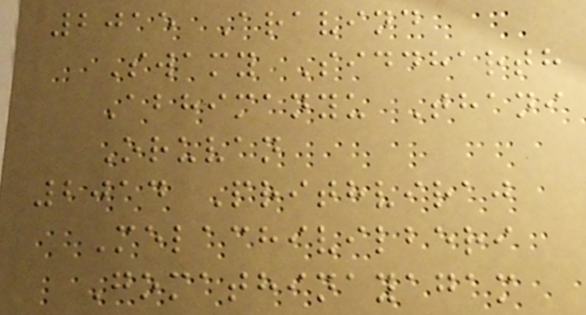2015 Aravind
Swamy Siddharth
Abhimanyu Thani
Oruvan
2014 Prithviraj
Melachivilberi
Gomathinayagam
